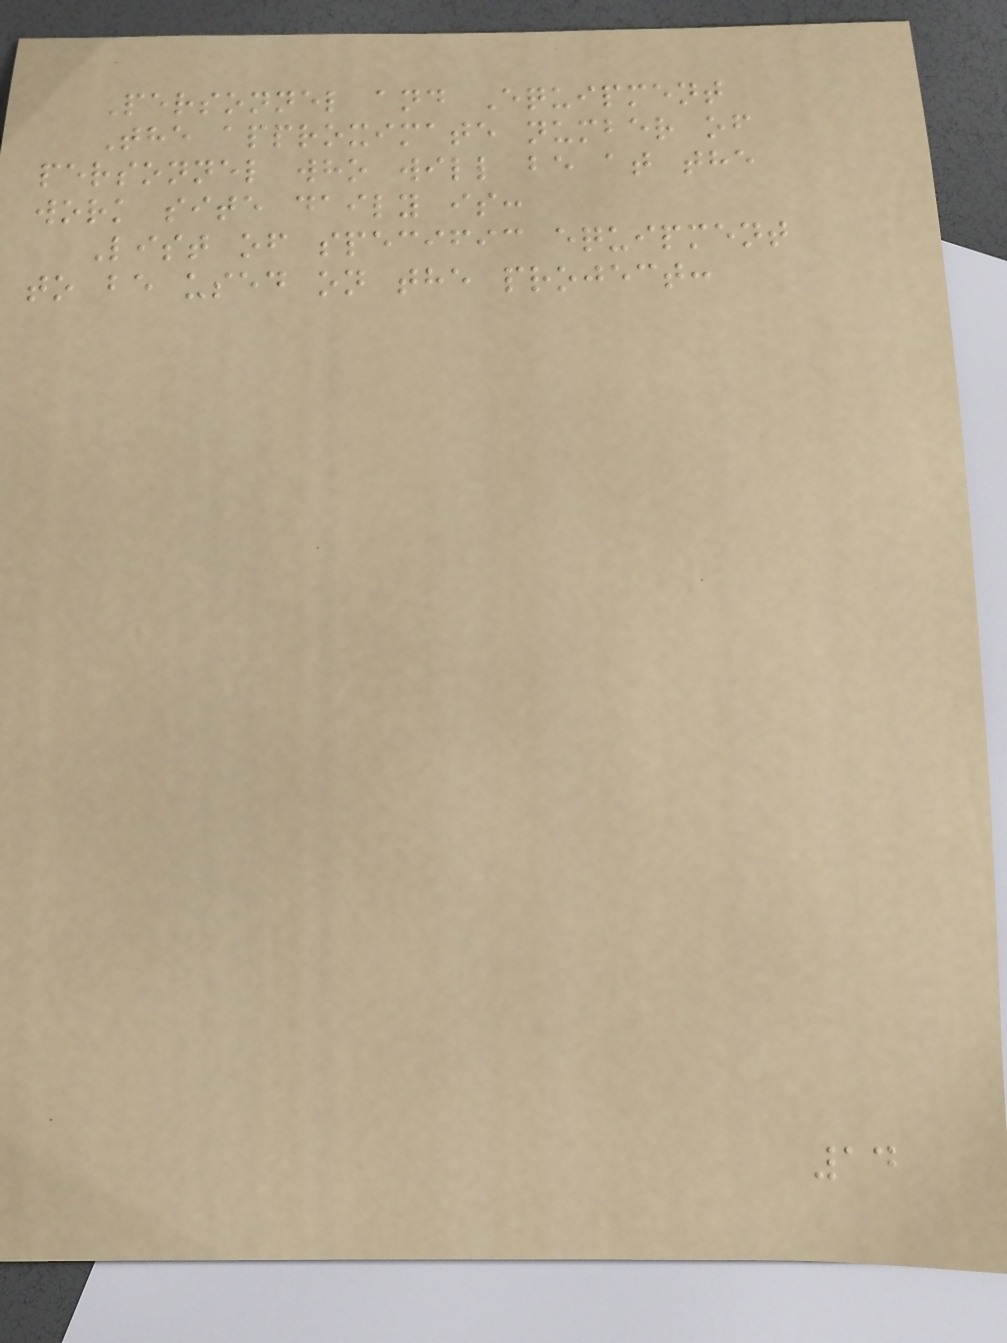Personnel and Equipment
The approximate number of
personnel who will be at the
work site daily is:
List of specific equipment
to be used on the project:
14
